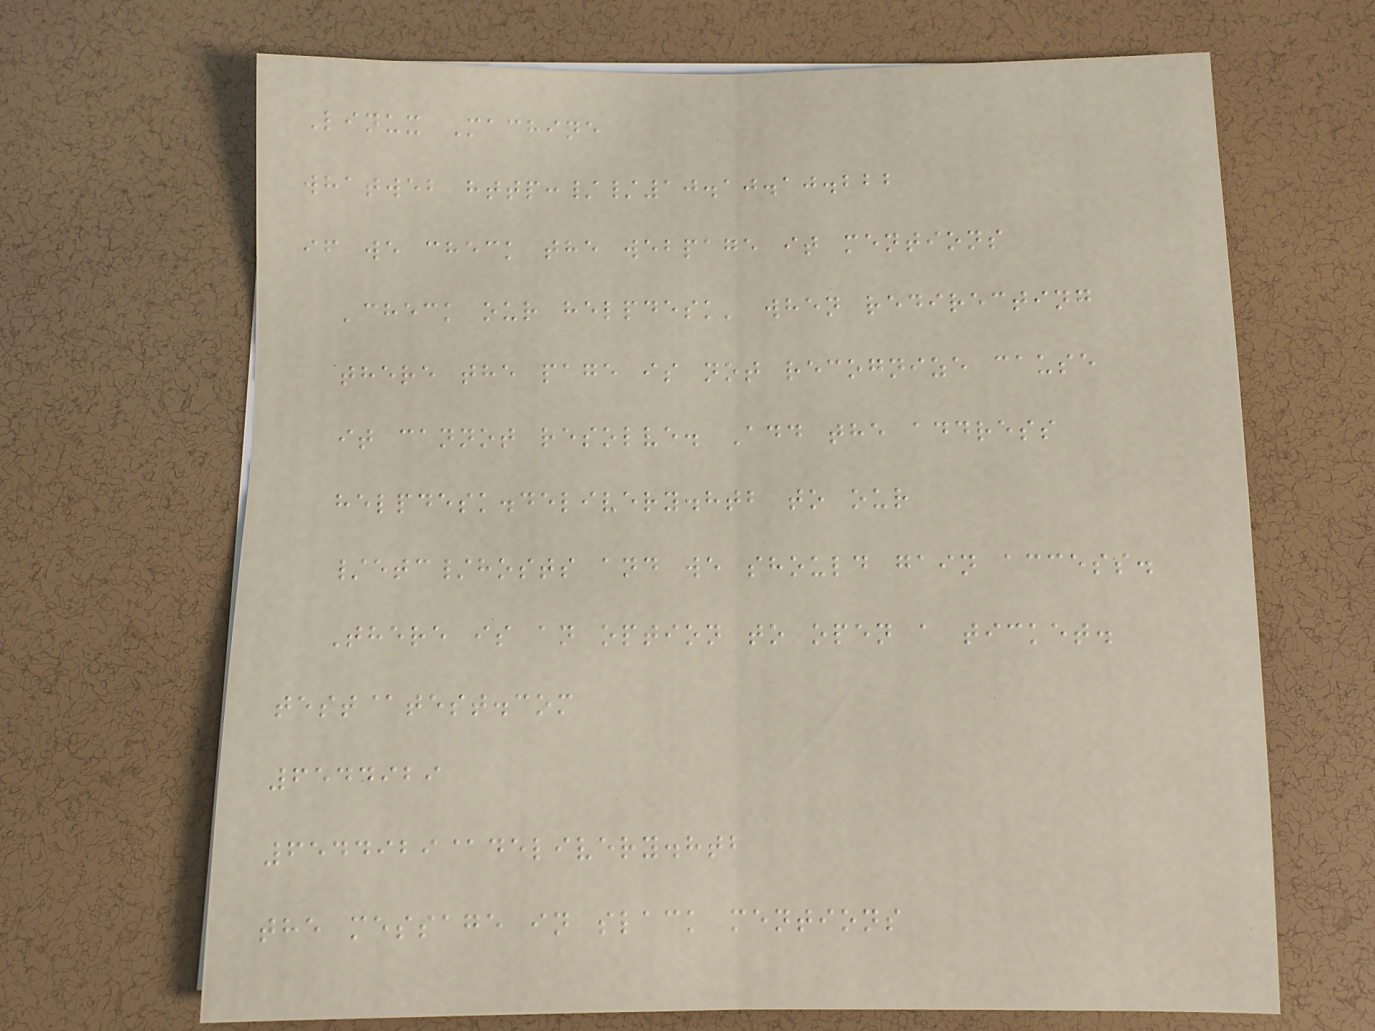Linux Machine
whatweb http://10.10.10.222
if we check the webpage it mentions
'check our helpdesk' when redirecting
there the page is not recognize cause
it cannot resolve. Add the address
helpdesk.delivery.htb to our
/etc/hosts and we should gain access.
There is an option to open a ticket.
test@test.com
6544929
6544929@delivery.htb
the message in slack mentions
